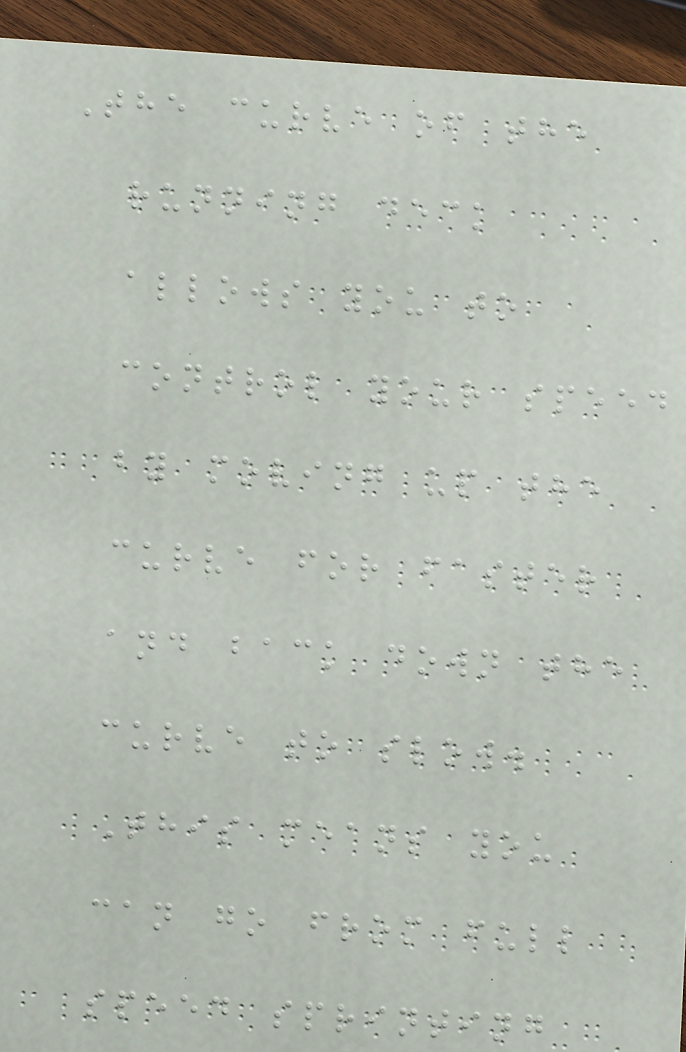The curve of the
running deck
allows you to
control your speed
by moving up the
curve for faster
and back down the
curve to slow.
This means you
can go from full
speed sprinting
